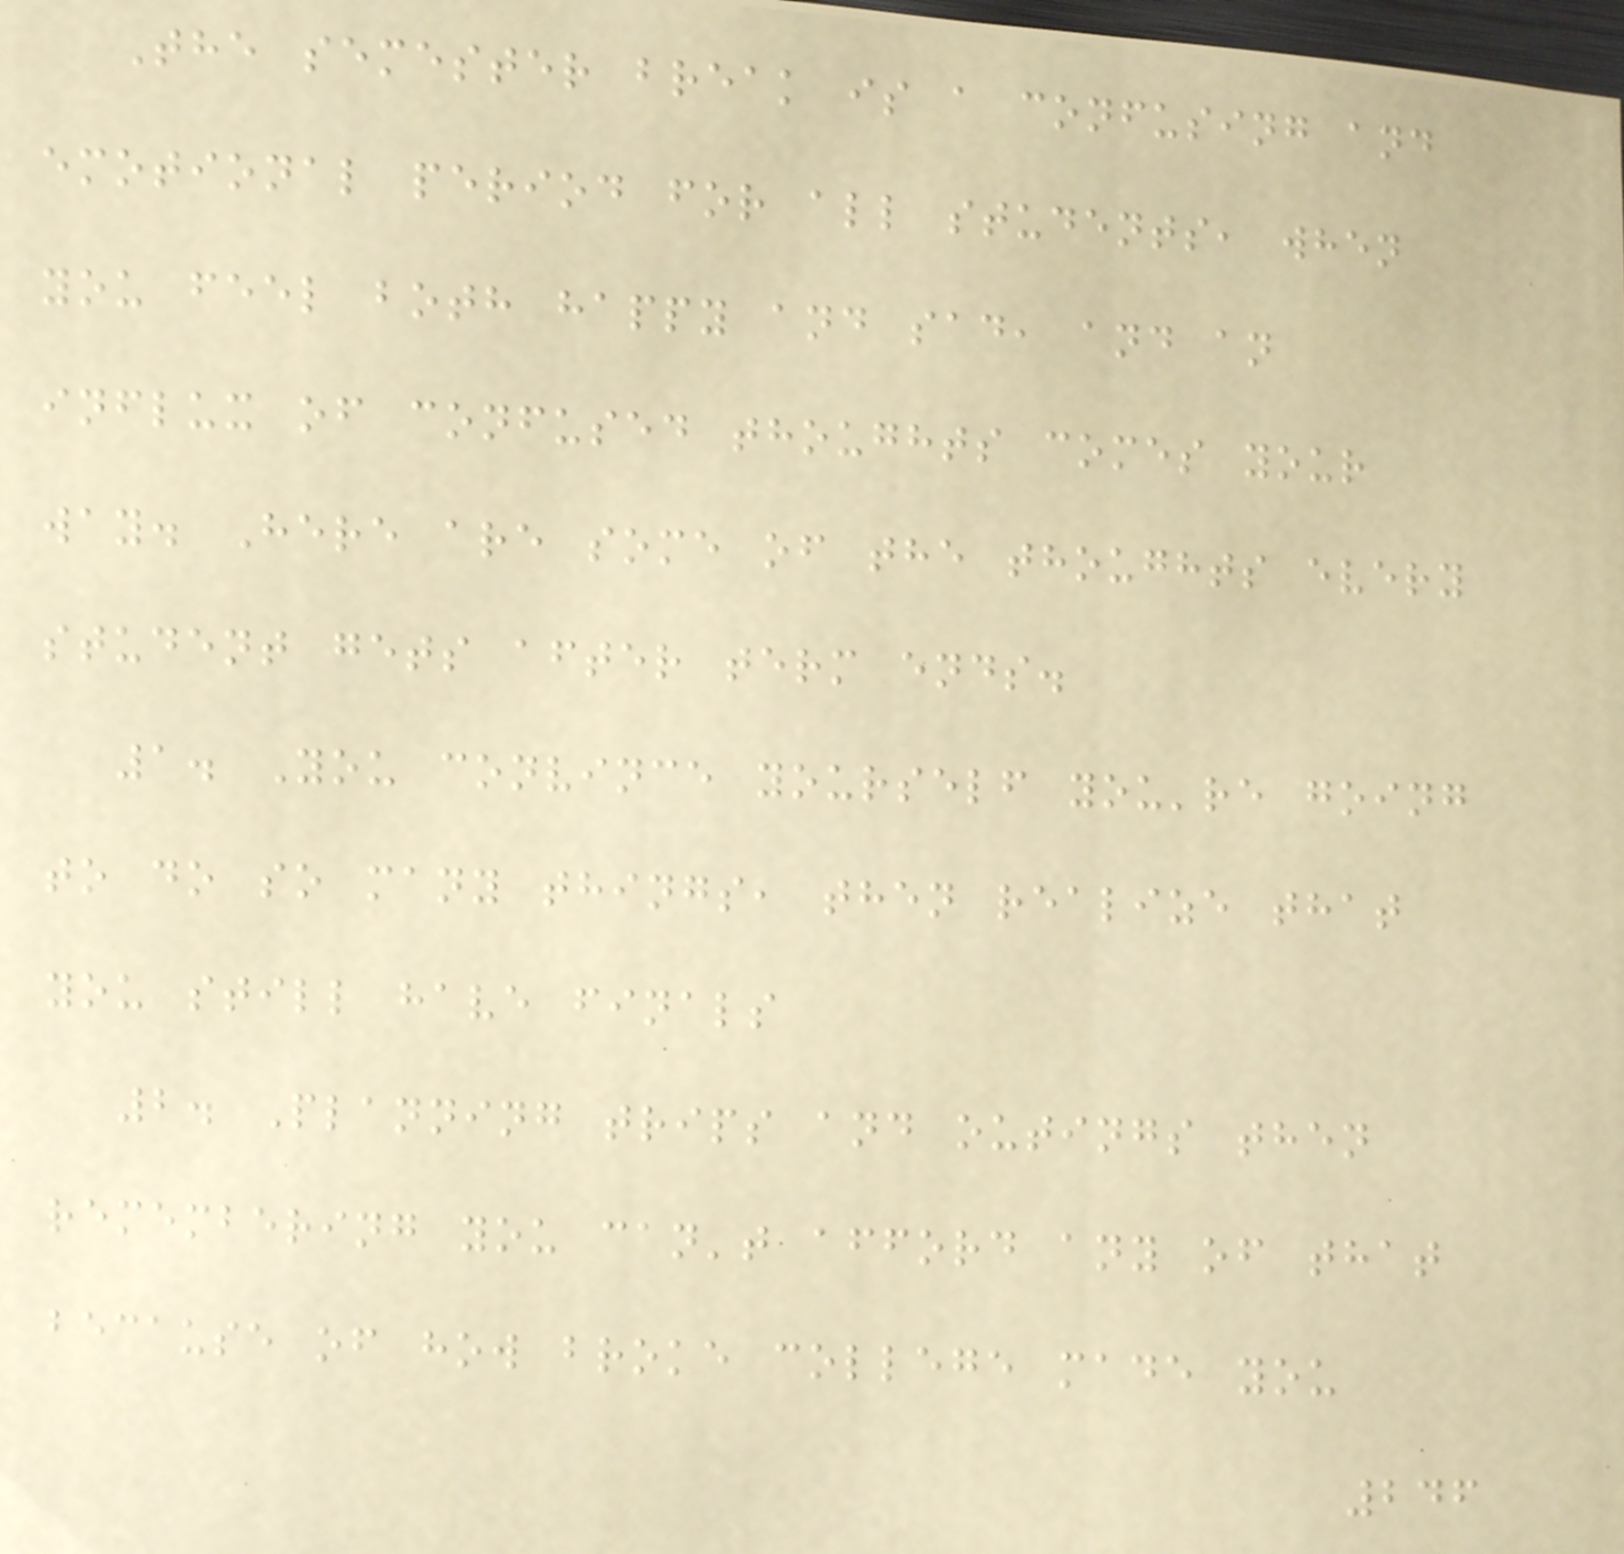The semester break is a confusing and
emotional period for all students, when
you feel both happy and sad, and an
influx of confused thoughts comes your
way. Here are some of the thoughts every
student gets after term ends.
1. You convince yourself you're going
to do so many things, then realize that
you still have finals
2. Planning trips and outings then
remembering you can't afford any of that
because of how broke college made you
246
